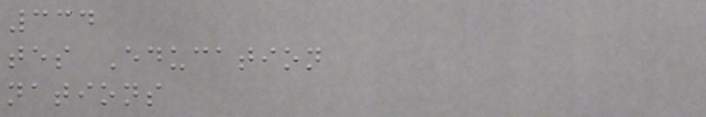334
tes Education
nations
